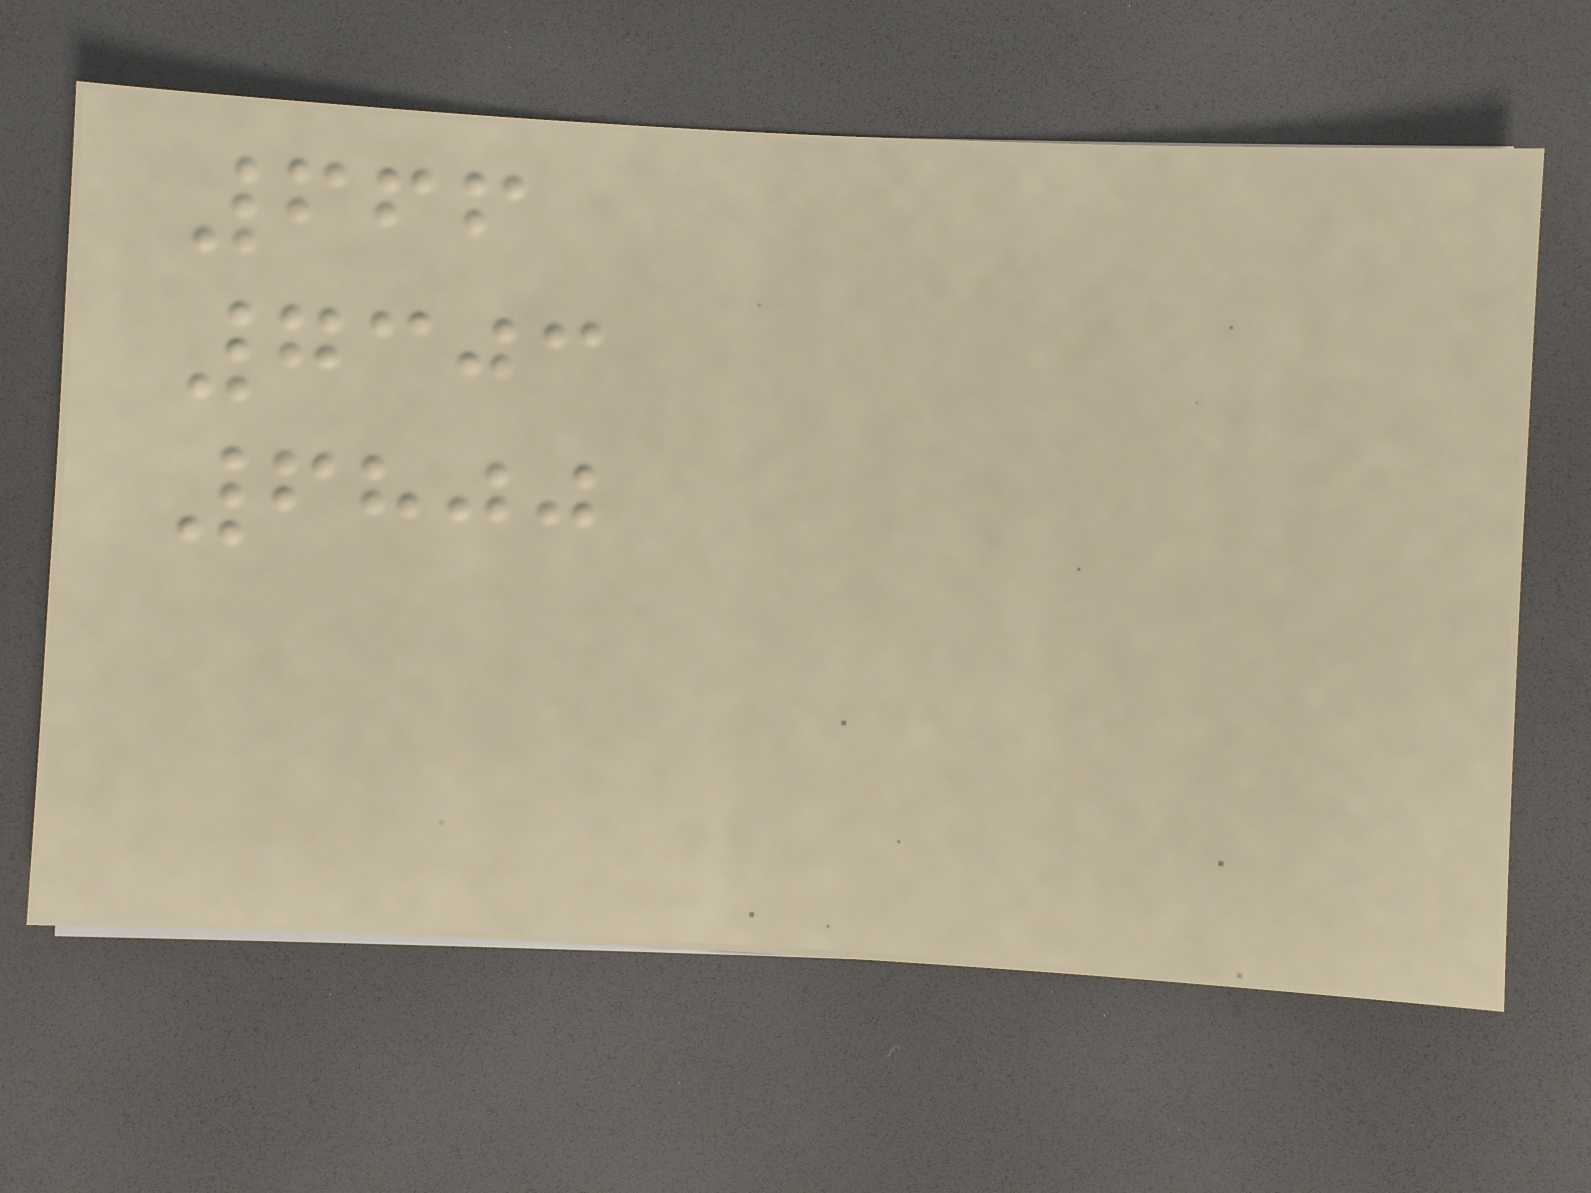666
7303
6800
